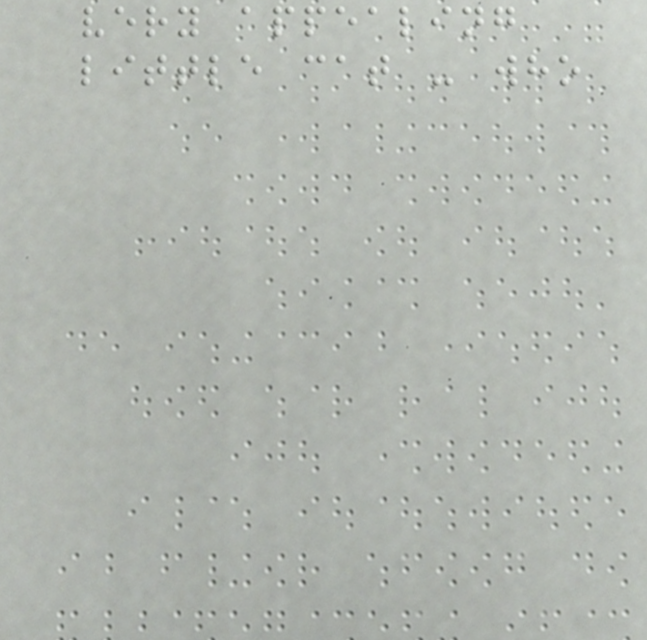very appealing
little cat - who
